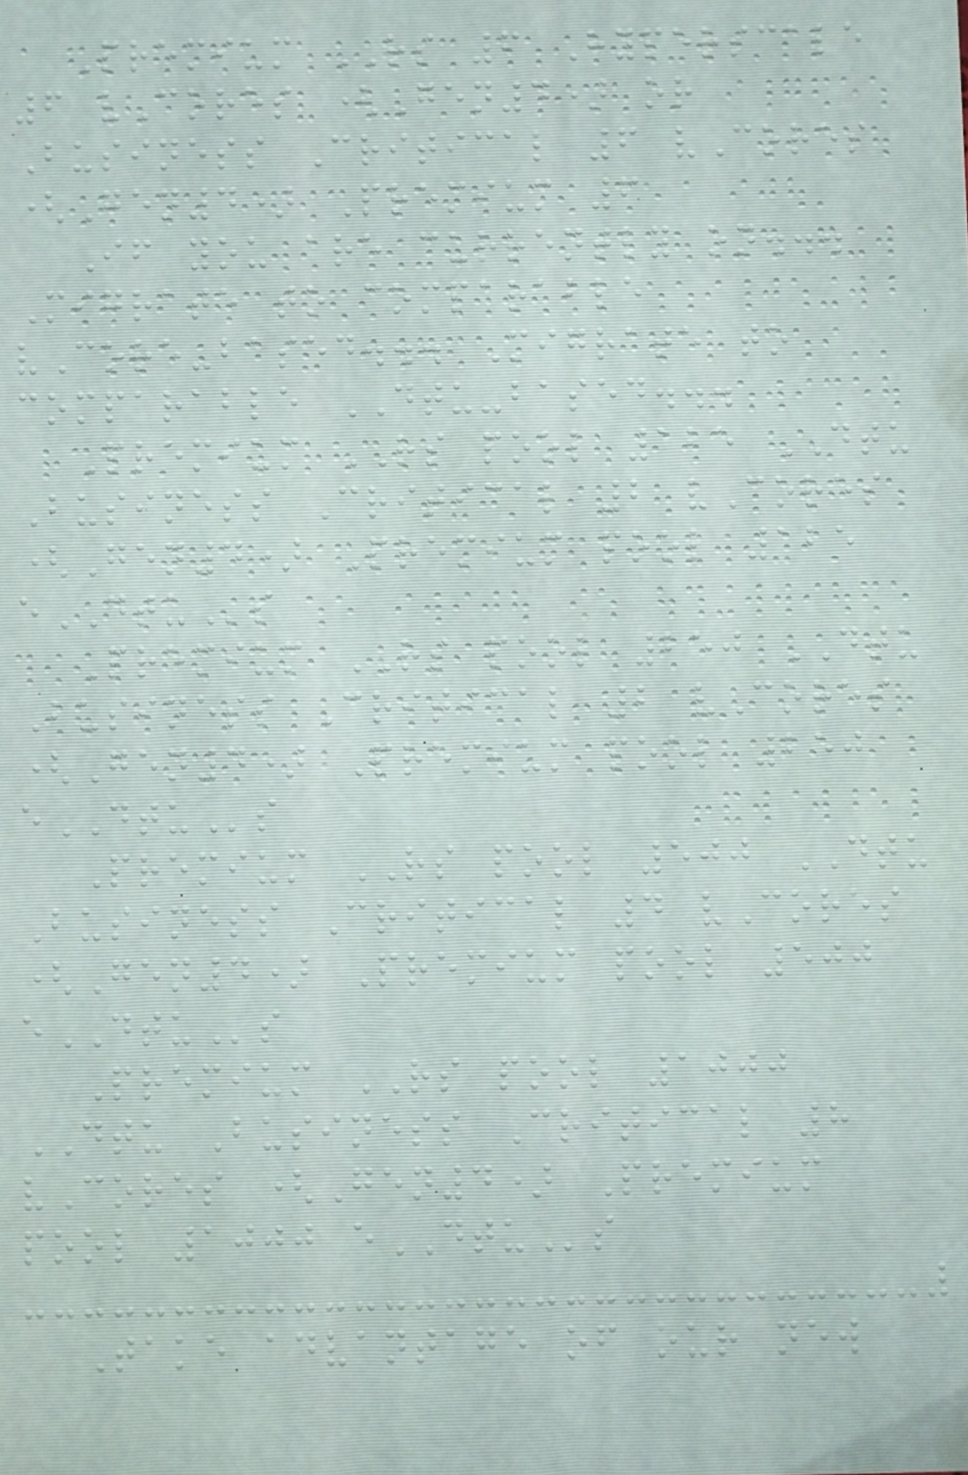Premium RS 6 Hyperscale
6 vCores (Gen4) or
Business Critical 6 vCores
(Gen4) Premium 6
If you are currently on...
Migrate to comparable
vCore-based... Migrate to
comparable DTU-based...
Premium RS pool 125 DTU
Business Critical 2 vCores
(Gen4) Premium pool 125
eDTUs
Premium RS pool 250 DTU
Business Critical 2 vCores
(Gen4) Premium pool 250
eDTUs
Premium RS pool 500 DTU
Business Critical 4 vCores
(Gen4) Premium pool 500
eDTUs
Premium RS pool 1000
DTU Business Critical 8
vCores (Gen4) Premium
pool 1000 eDTUs
Take advantage of our new
